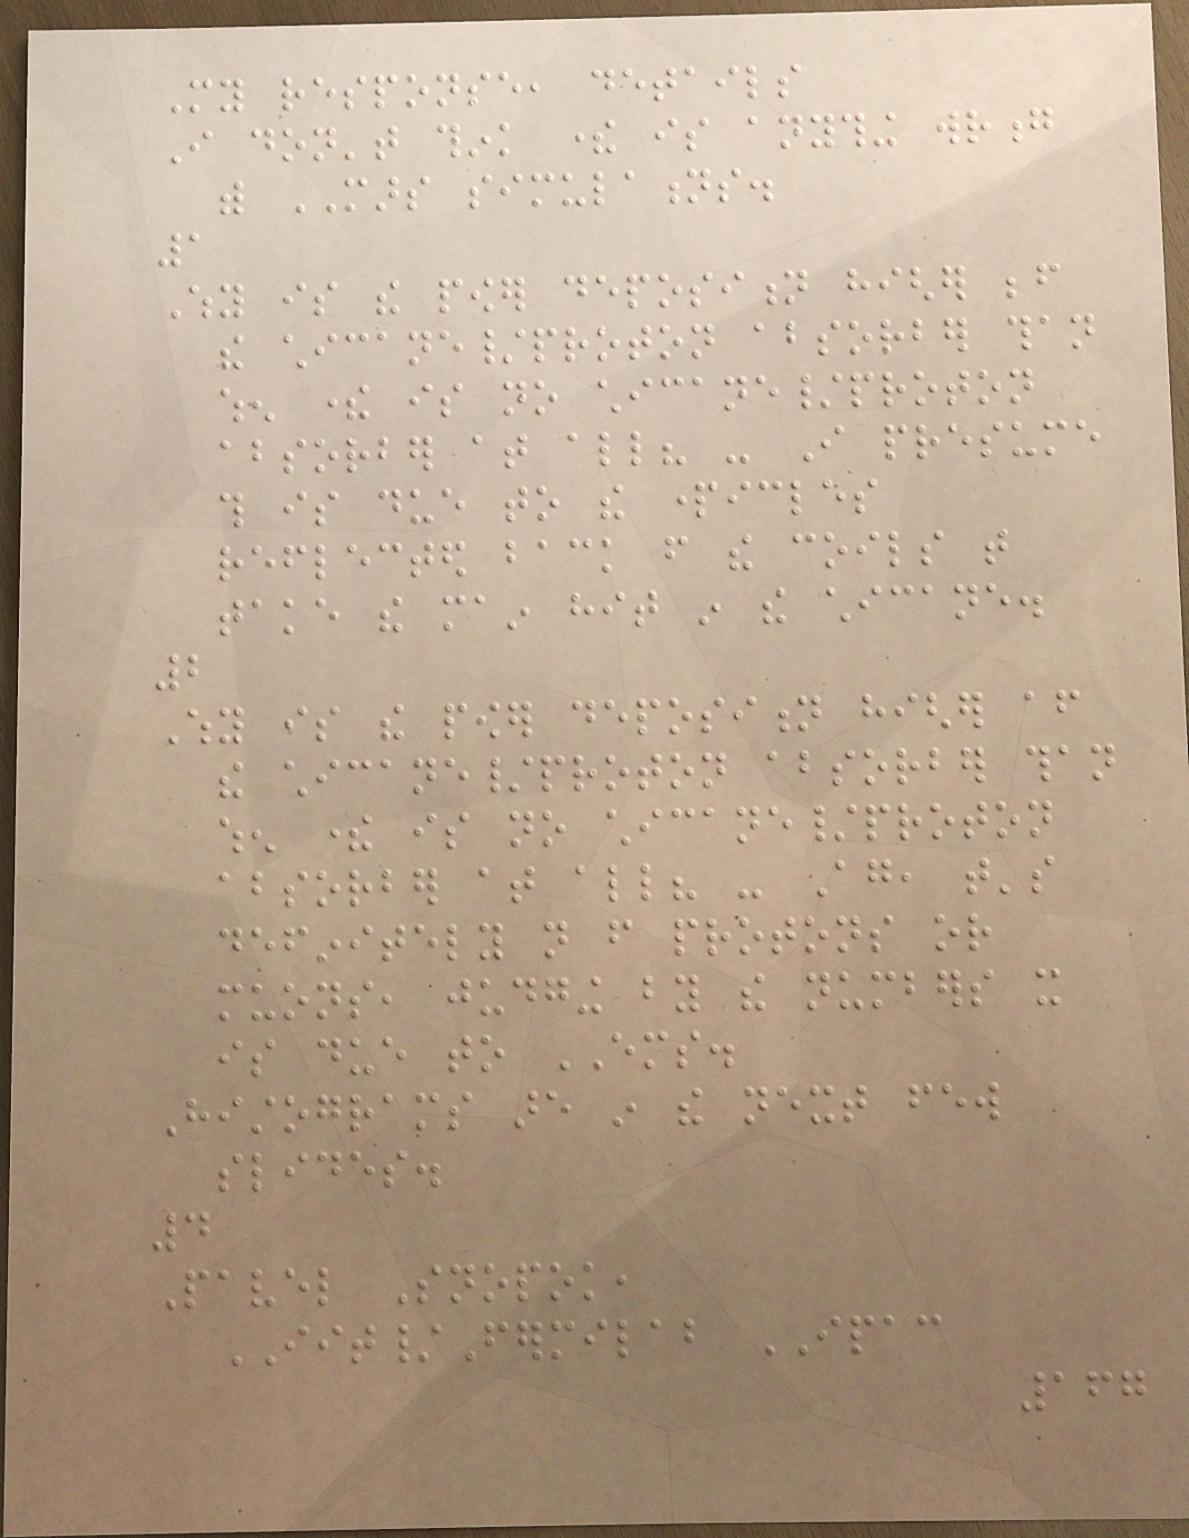My response, details
I don't think there is anything wrong
with MARS simulations.
1
Why is the power deposition higher before
the chicane/proton absorber than
when there is no chicane/proton
absorber at all? - I presume
this is due to the particles
reflected back from the coils that
take the main hit in the chicane.
2
Why is the power deposition higher after
the chicane/proton absorber than
when there is no chicane/proton
absorber at all? - Again, that's
definitely not from protons or
muons, judging by the numbers it
is due to EMS.
Histograms are in the next few
slides.
4
Pavel Snopok,
IIT/Fermilab IPAC
167
